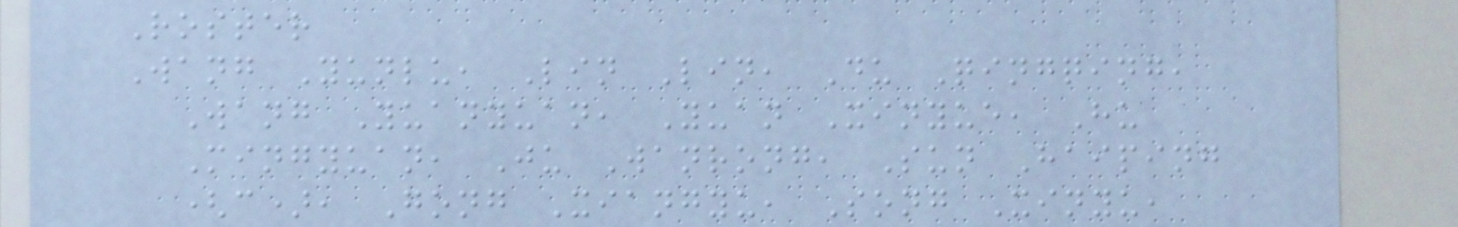Roster
Wang Yunlu, Lin Lin, Du Qingqing,
Wang Yuanyuan, Yuan Xinyue, Hu
Mingyuan, Ju Wanrong, Sun Haiping
(c), Gong Xiangyu, Song Xinyu,
